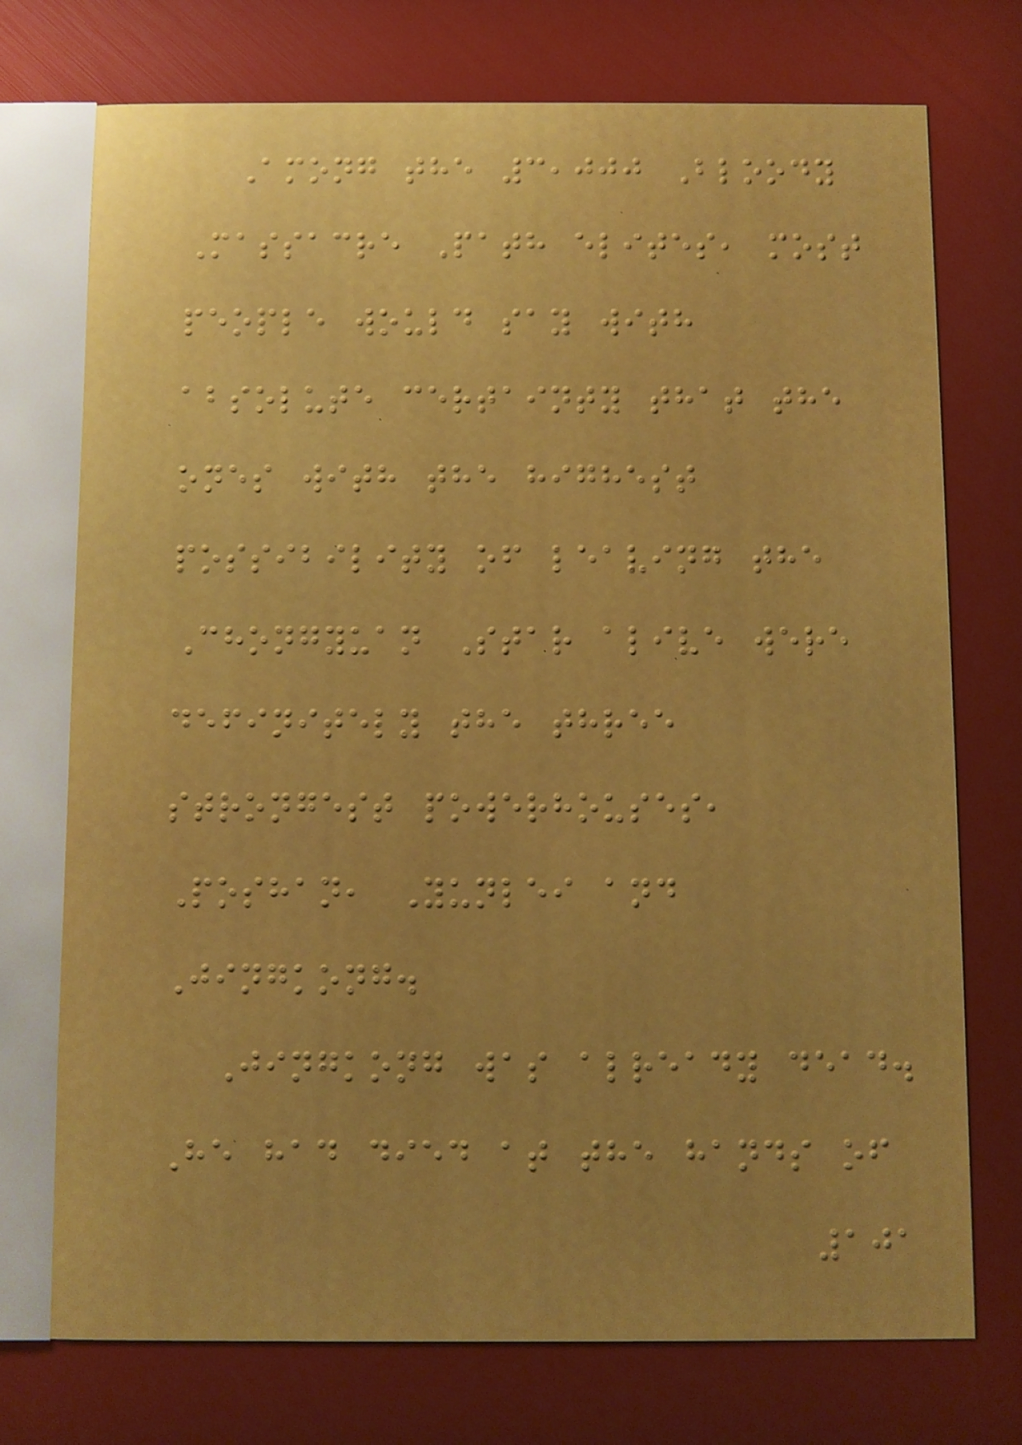Among the 3,000 Bloody
Massacre Path elites, most
people would say with
absolute certainty that the
ones with the highest
possibility of leaving the
Chongyuan Star alive were
definitely the three
strongest powerhouses,
Poshan, Yunlei and
Jingkong.
Jingkong was already dead.
He had died at the hands of
101
